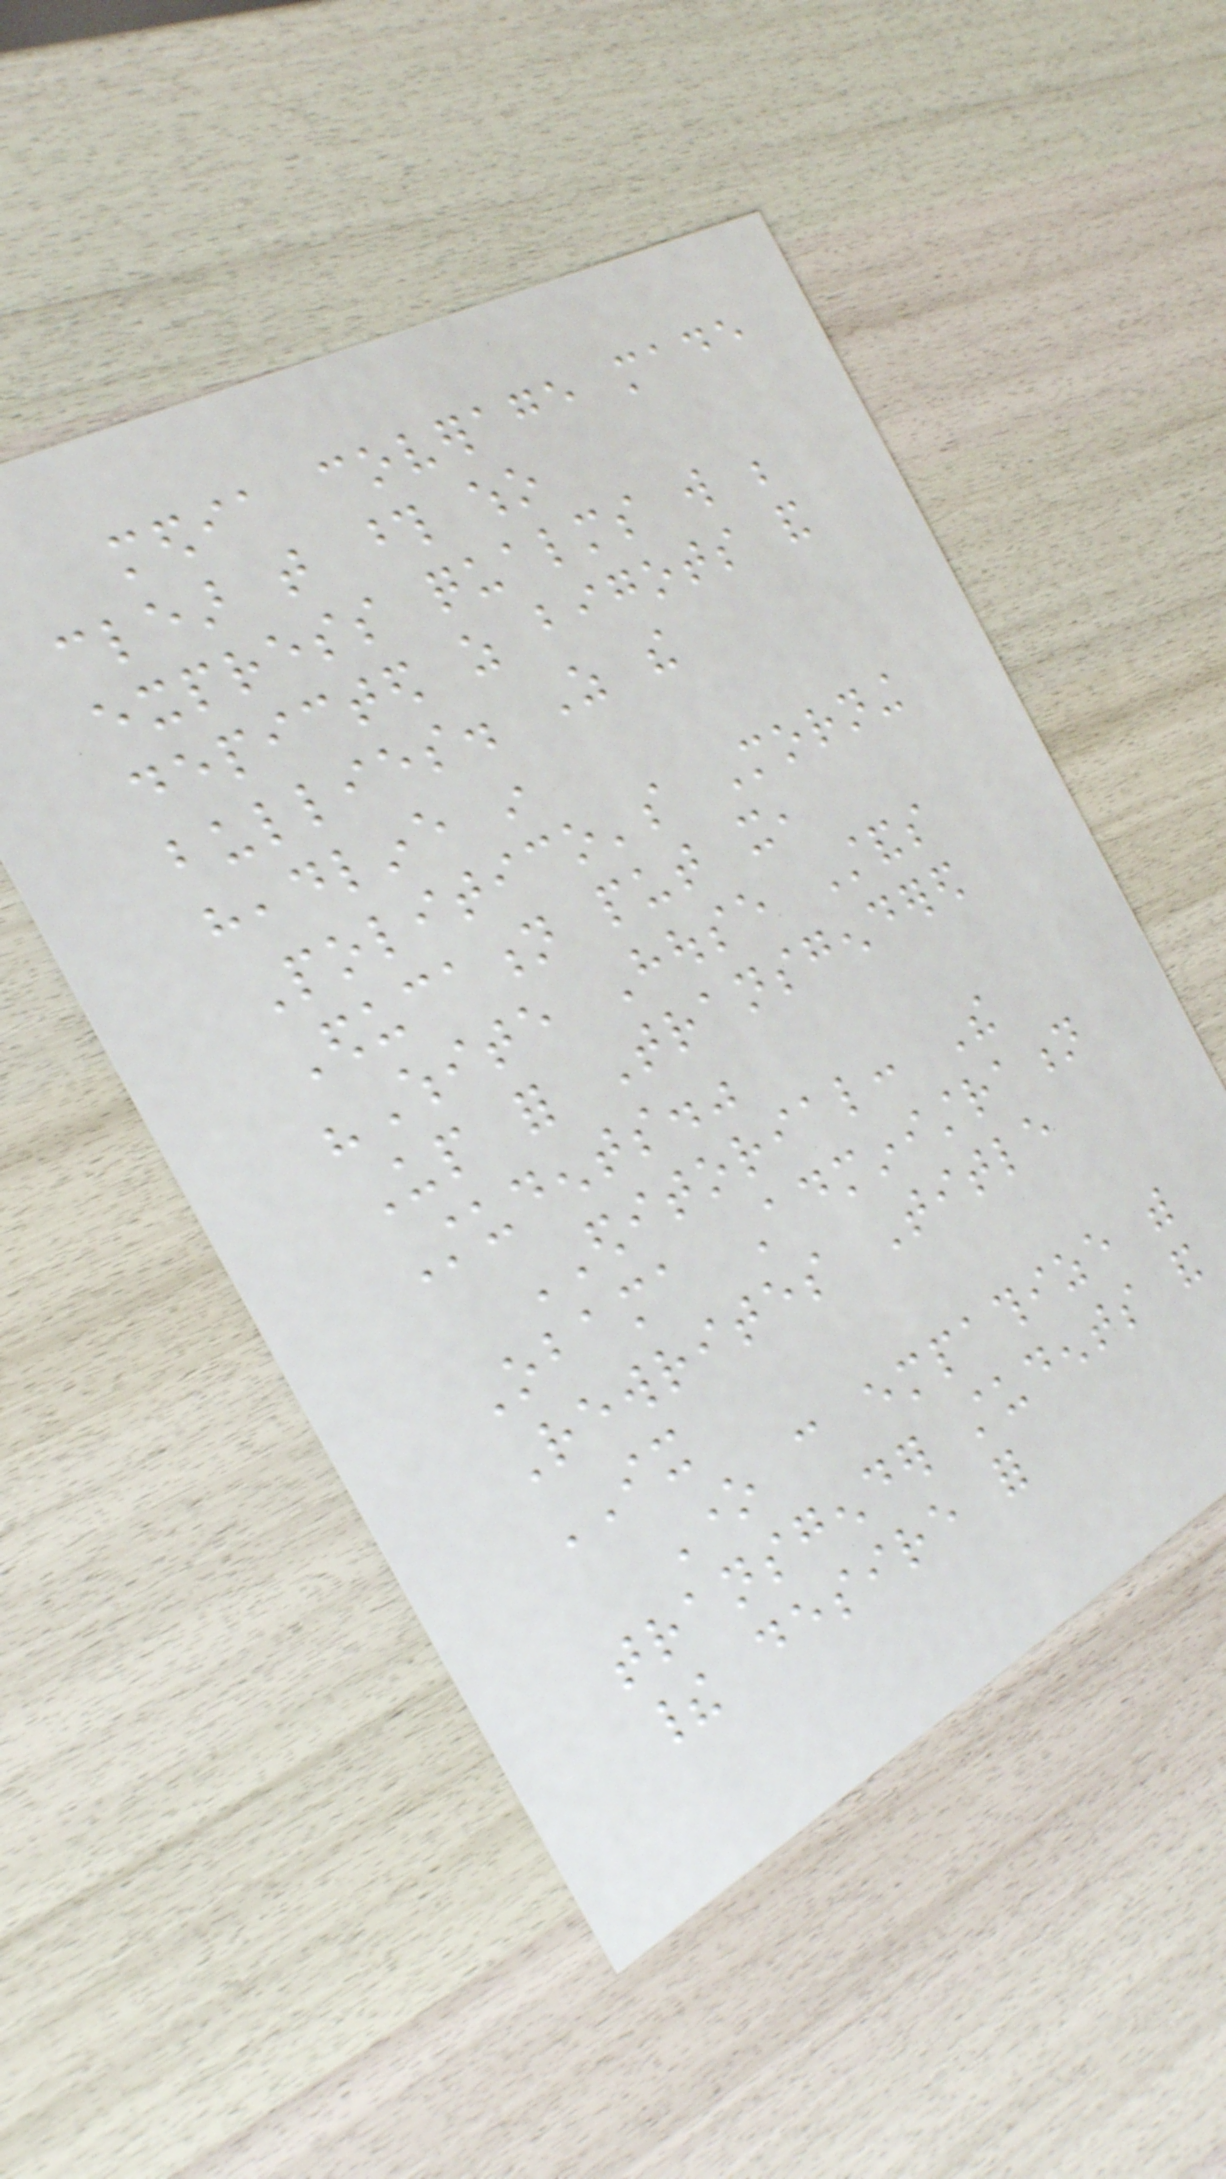media coverage made
clear that those who
express qualms will be
depicted as bigots and
bullies. As the
headline in
Politico's Morning
Education put it,
"White House Stands
Up for Transgendered
Students."
EDITORIAL: The
Obama Administration
Rewrites Title
IX
One can empathize with
transgender students and
their desire for
